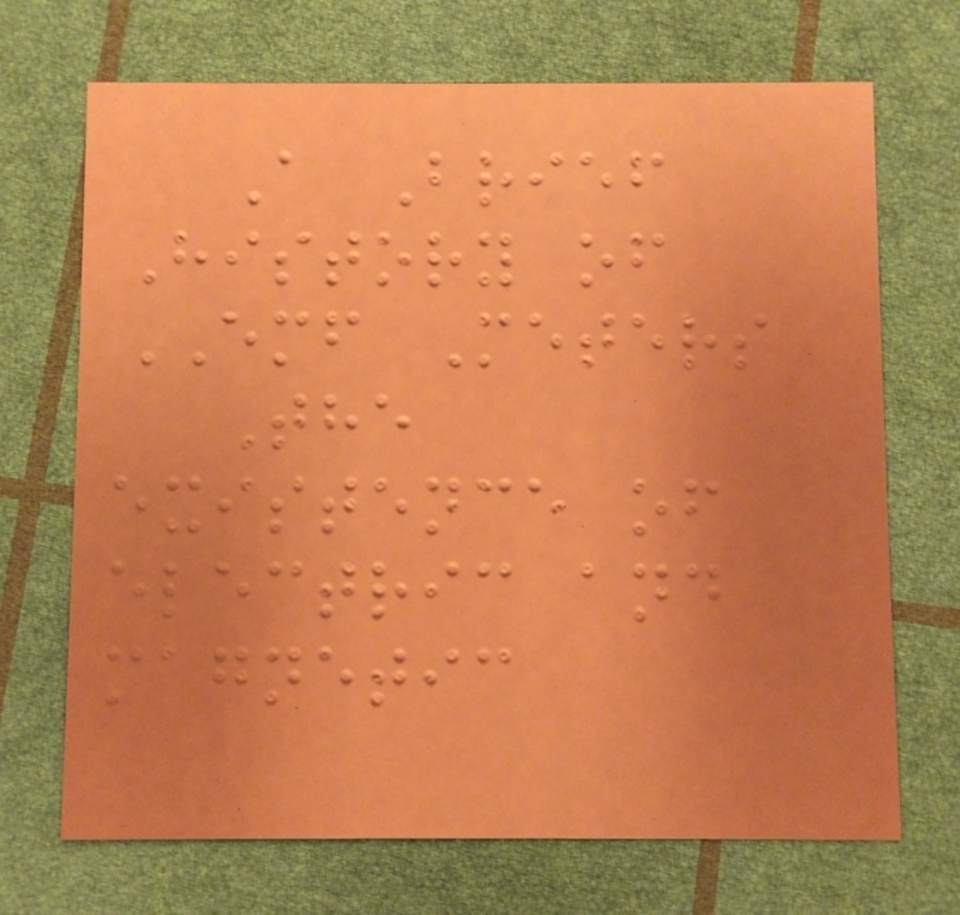A Brief
History of
EMF Meters
The
existence of
electric and
magnetic
